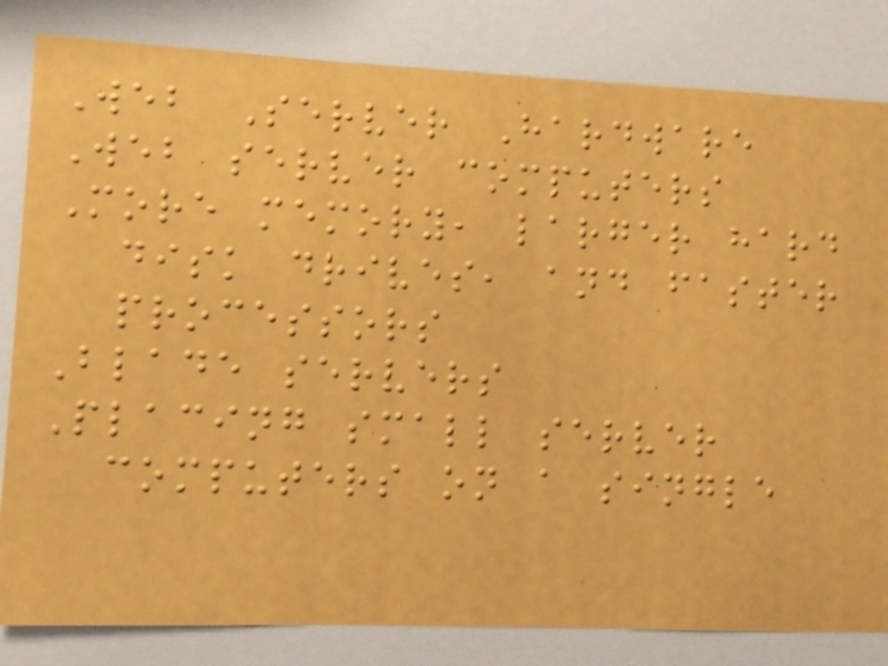Web Server Hardware
Web server computers
More memory, larger hard
disk drives, and faster
processors
Blade servers
Placing small server
computers on a single
